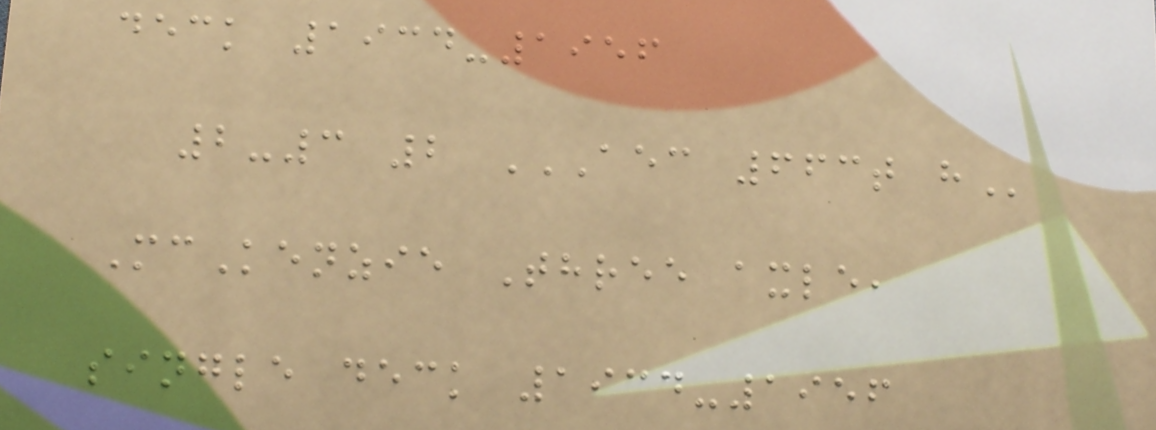deck 1934-1956
2-3 2 AEC 663T H
McKenzie Three axle,
single deck 1934-1956
